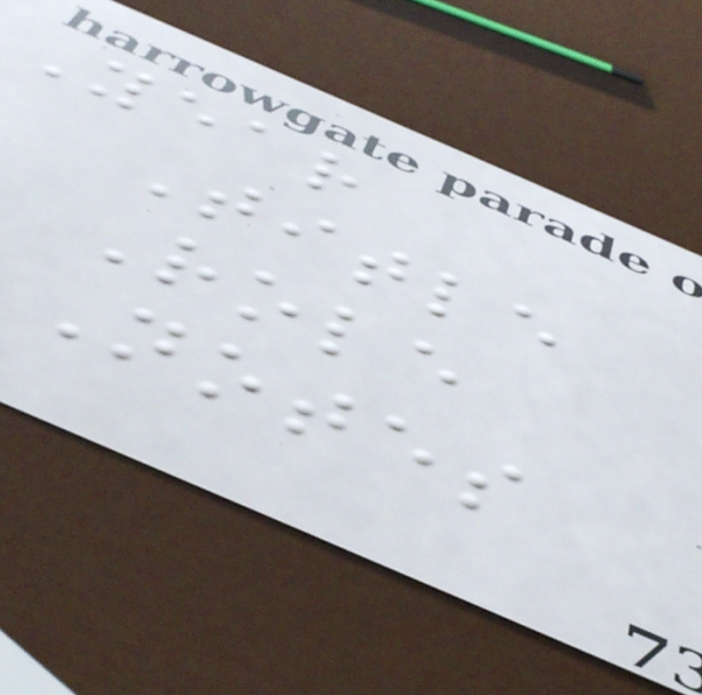Year
Title
Role
Notes
